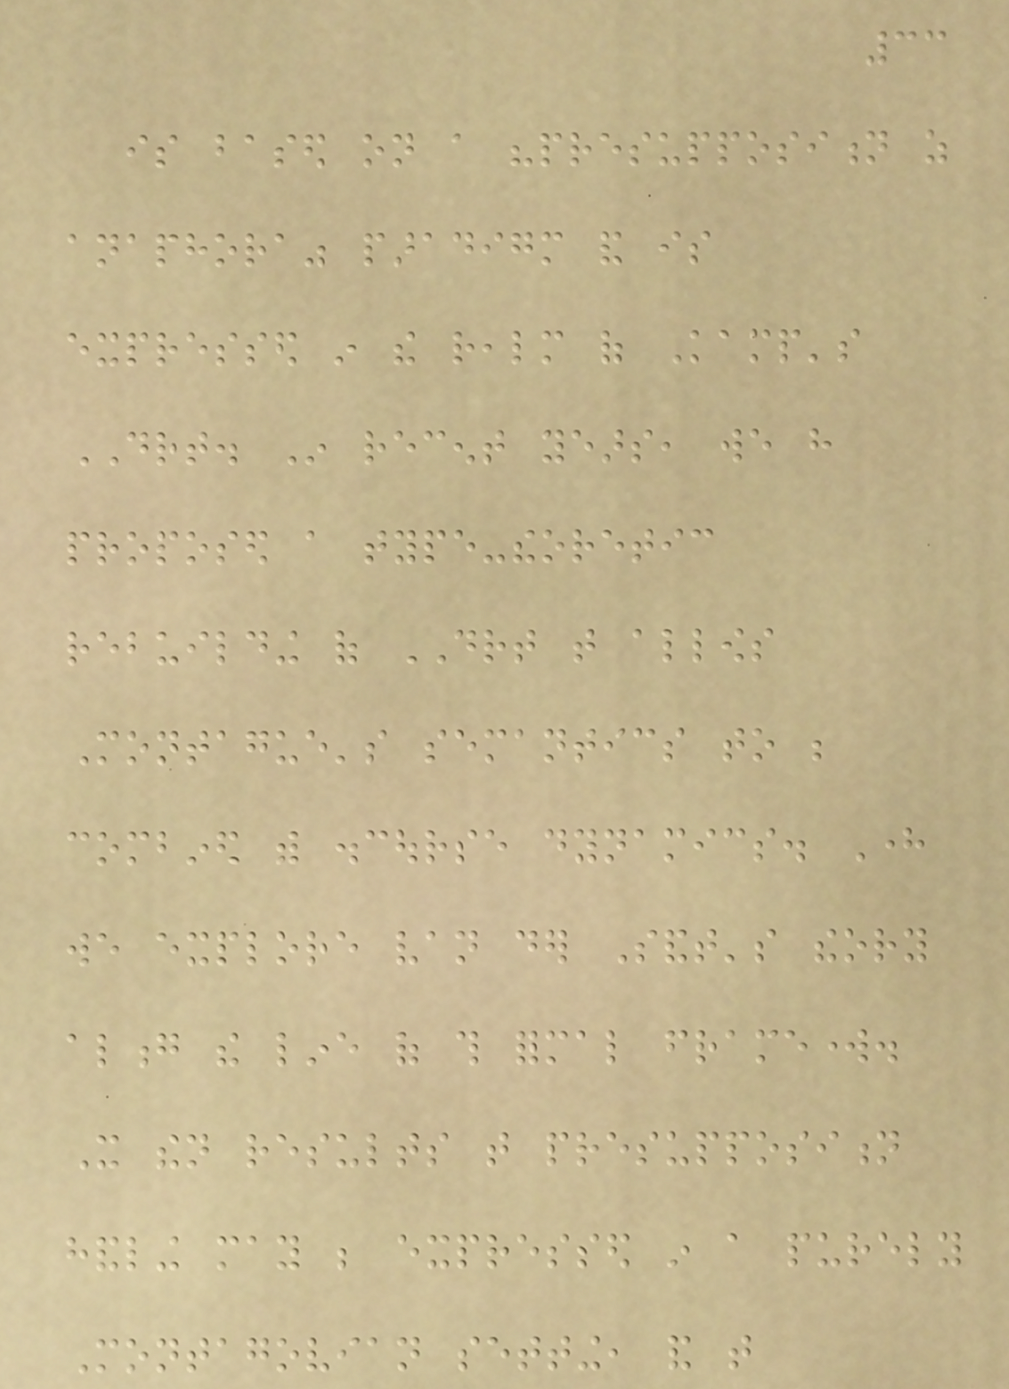33
is based on a "presupposition as
anaphora" paradigm and is
expressed in the realm of Kamp's
DRT. In recent years, we have
proposed a type-theoretic
rebuilding of DRT that allows
Montague's semantics to be
combined with discourse dynamics. Here
we explore van der Sandt's theory
along the line of this formal framework.
It then results that presupposition
handling may be expressed in a purely
Montagovian setting, and that
